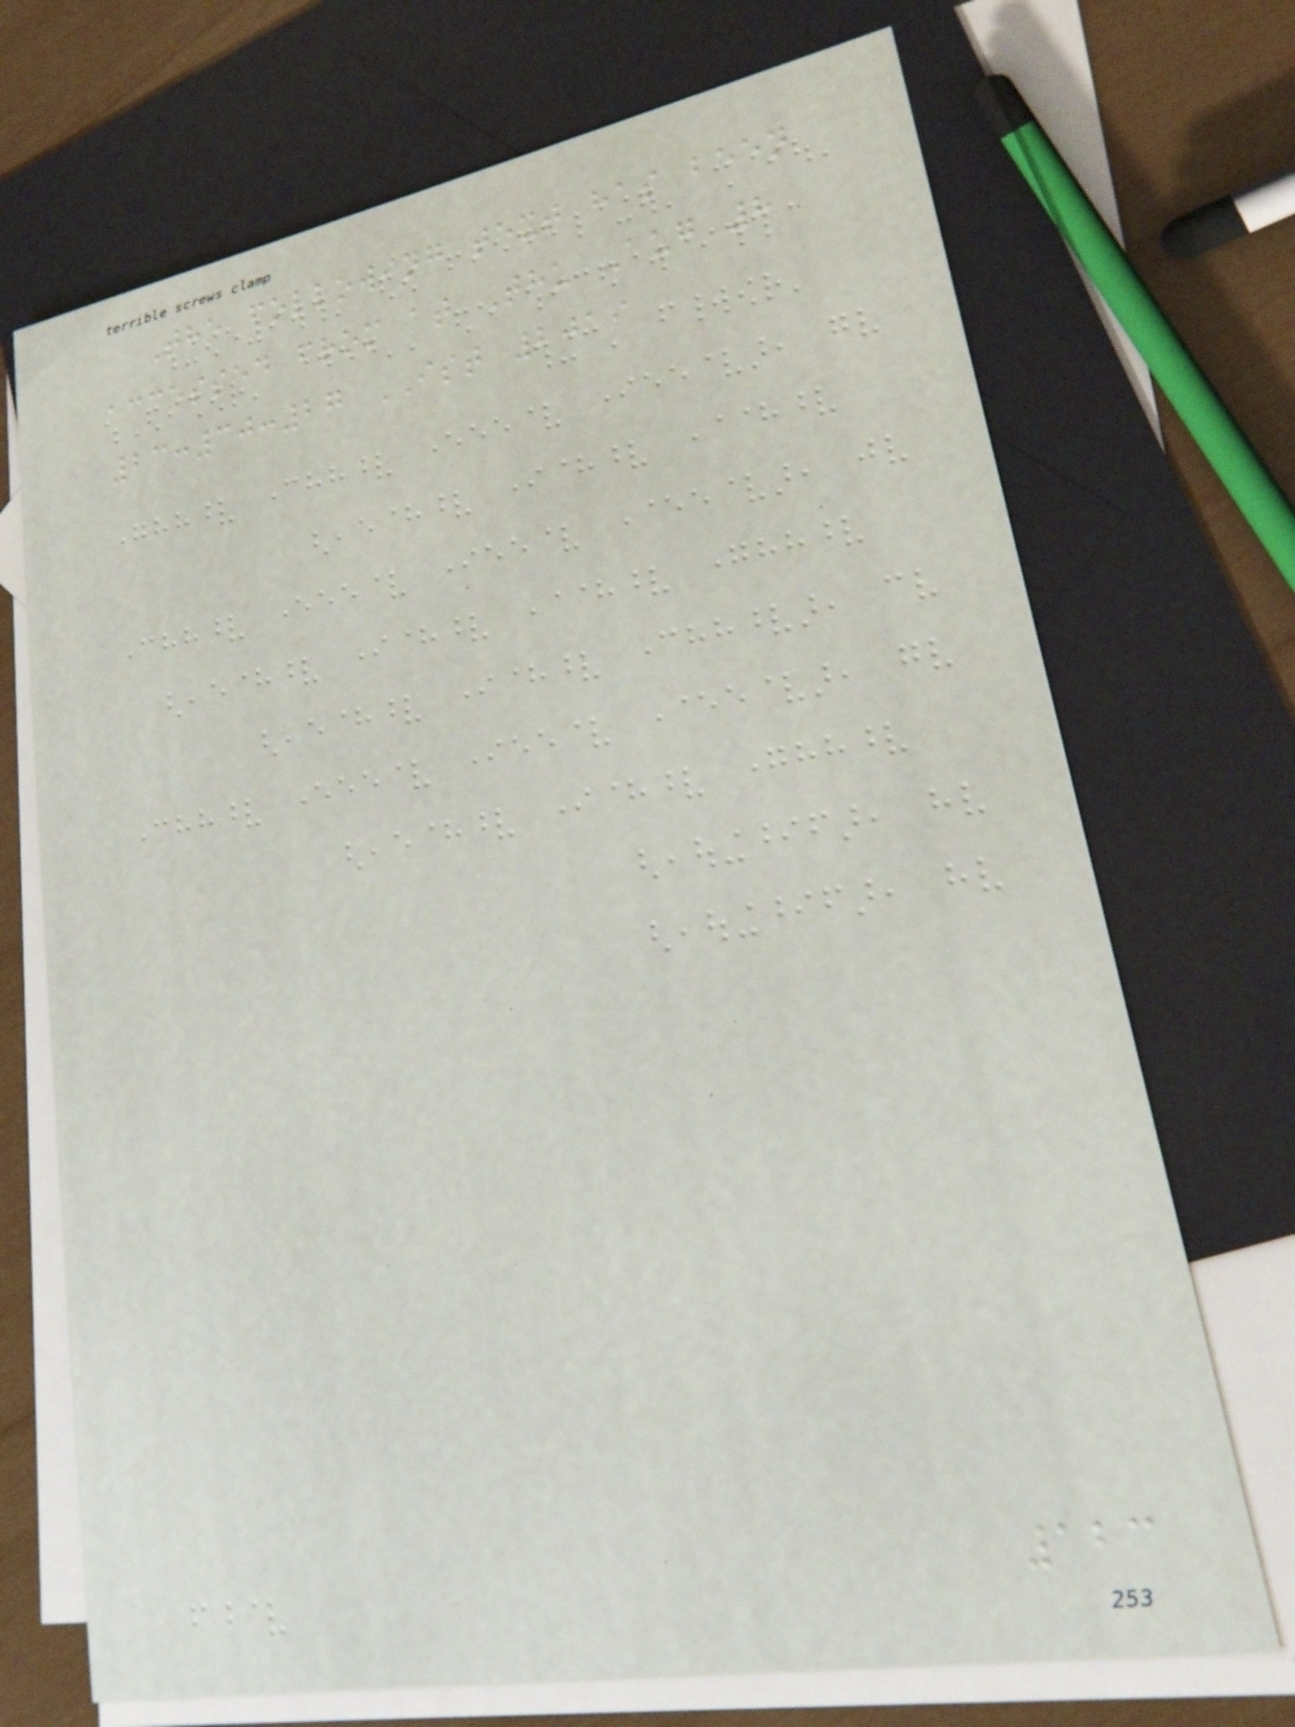The following text has been
accessed from at Thu Aug 8
23:30:27 IST 2019
123
